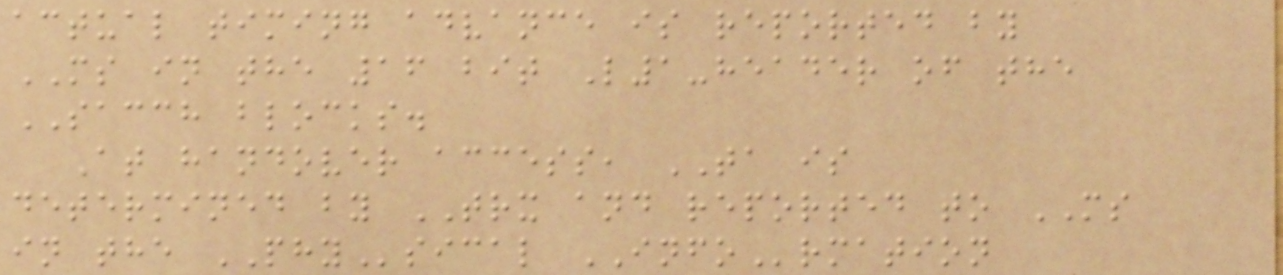actual timing advance is reported by
MS in the 16 bit L1-header of the
SACCH blocks.
At handover access, TA is
determined by TRX and reported to MS
in the PHYsical INFOrmation
